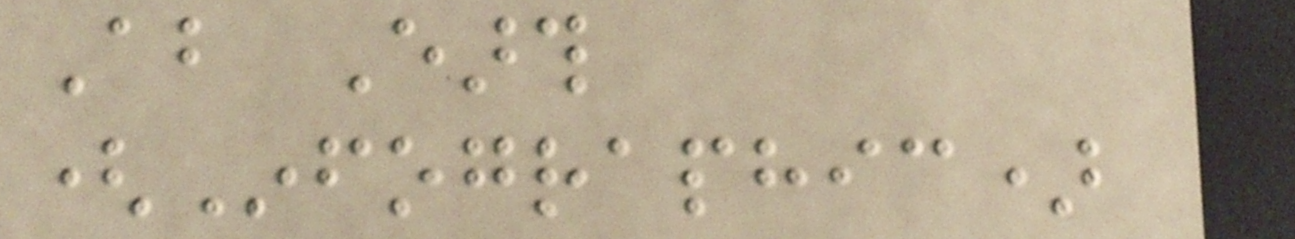About Earth
(Infographic)
